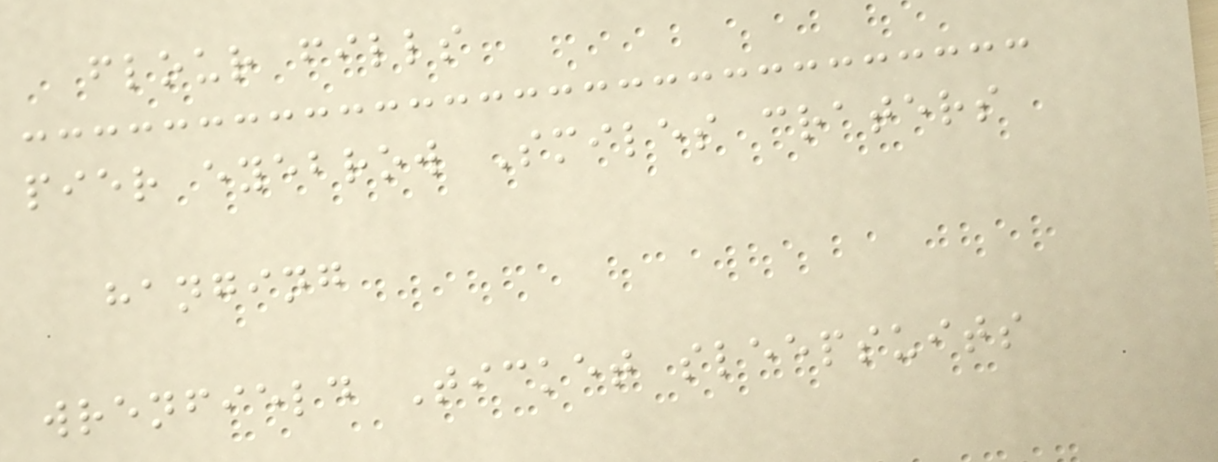flour fills
pier eyebrow Smiles craters
hanging
wrenfield Ticket sleepsuits
